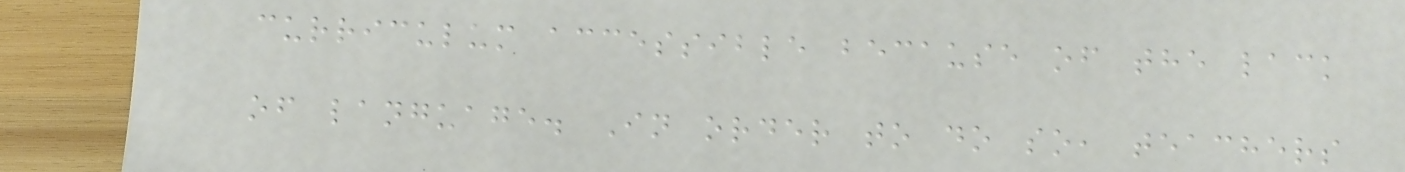curriculum accessible because of the lack
of language. In order to do so, teachers
